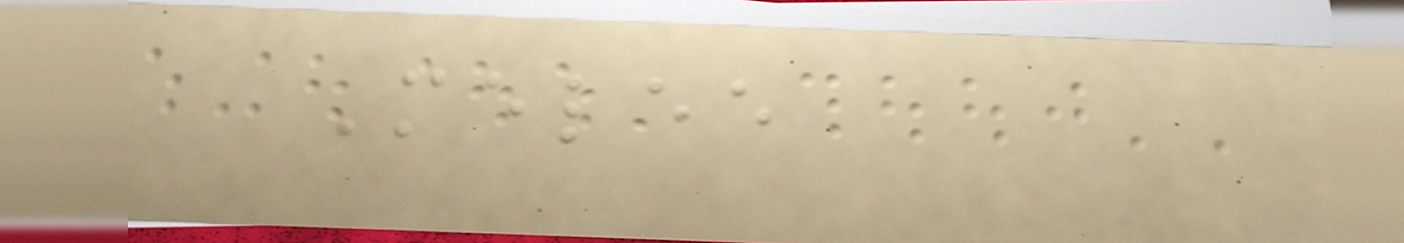Melee
